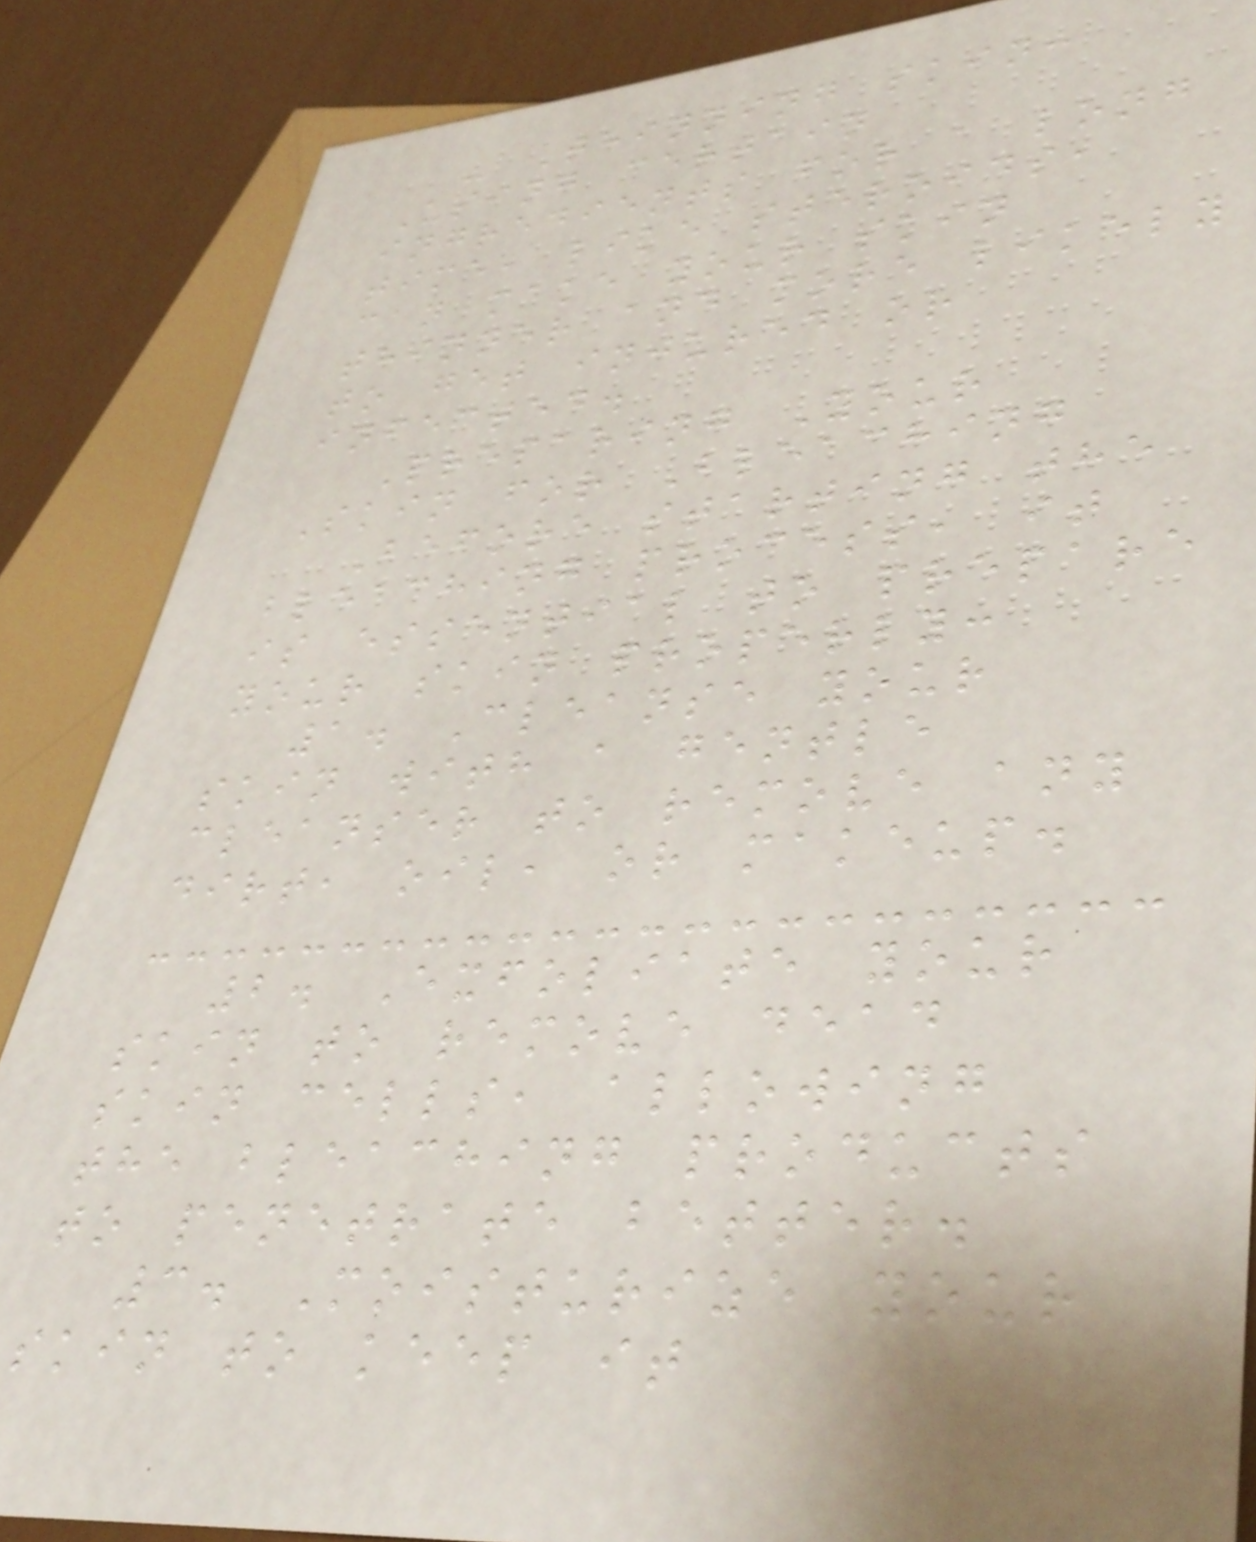- Thinning skin:
Using certain
ingredients for a long
time, like steroids,
can make your skin
thinner and more likely
to get injured or
infected.
Preparing Your
Skin for Bleaching
Before starting the
bleaching process, it
is essential to prepare
your skin properly:
1. Cleanse your
skin with a gentle
cleanser to remove any
dirt, oil, or makeup.
2. Exfoliate your
skin to remove dead
skin cells, allowing
the bleaching products
to penetrate better.
3. Moisturize your
skin to keep it
